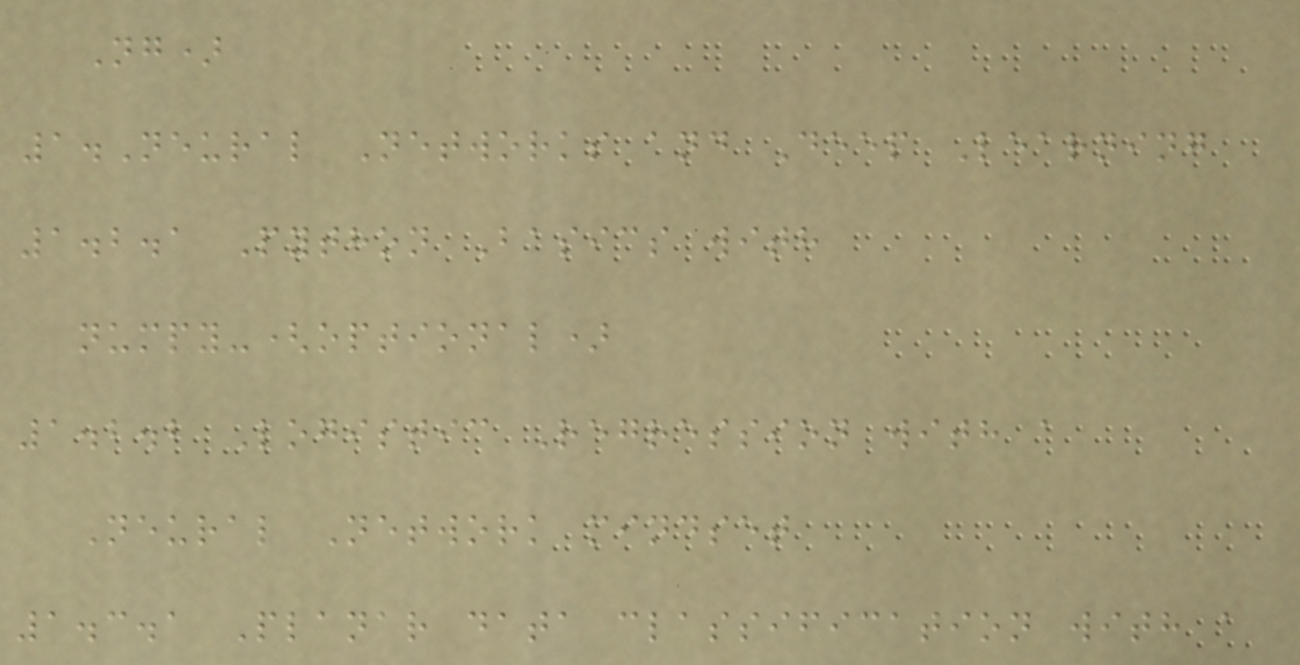Ng)
1.Neural Networks and Deep Learning
1.2.1 Python Basics with
numpy-(optional)
1.2.2 Logistic Regression with a
Neural Network mindset
1.3.1 Planar data classification with a
